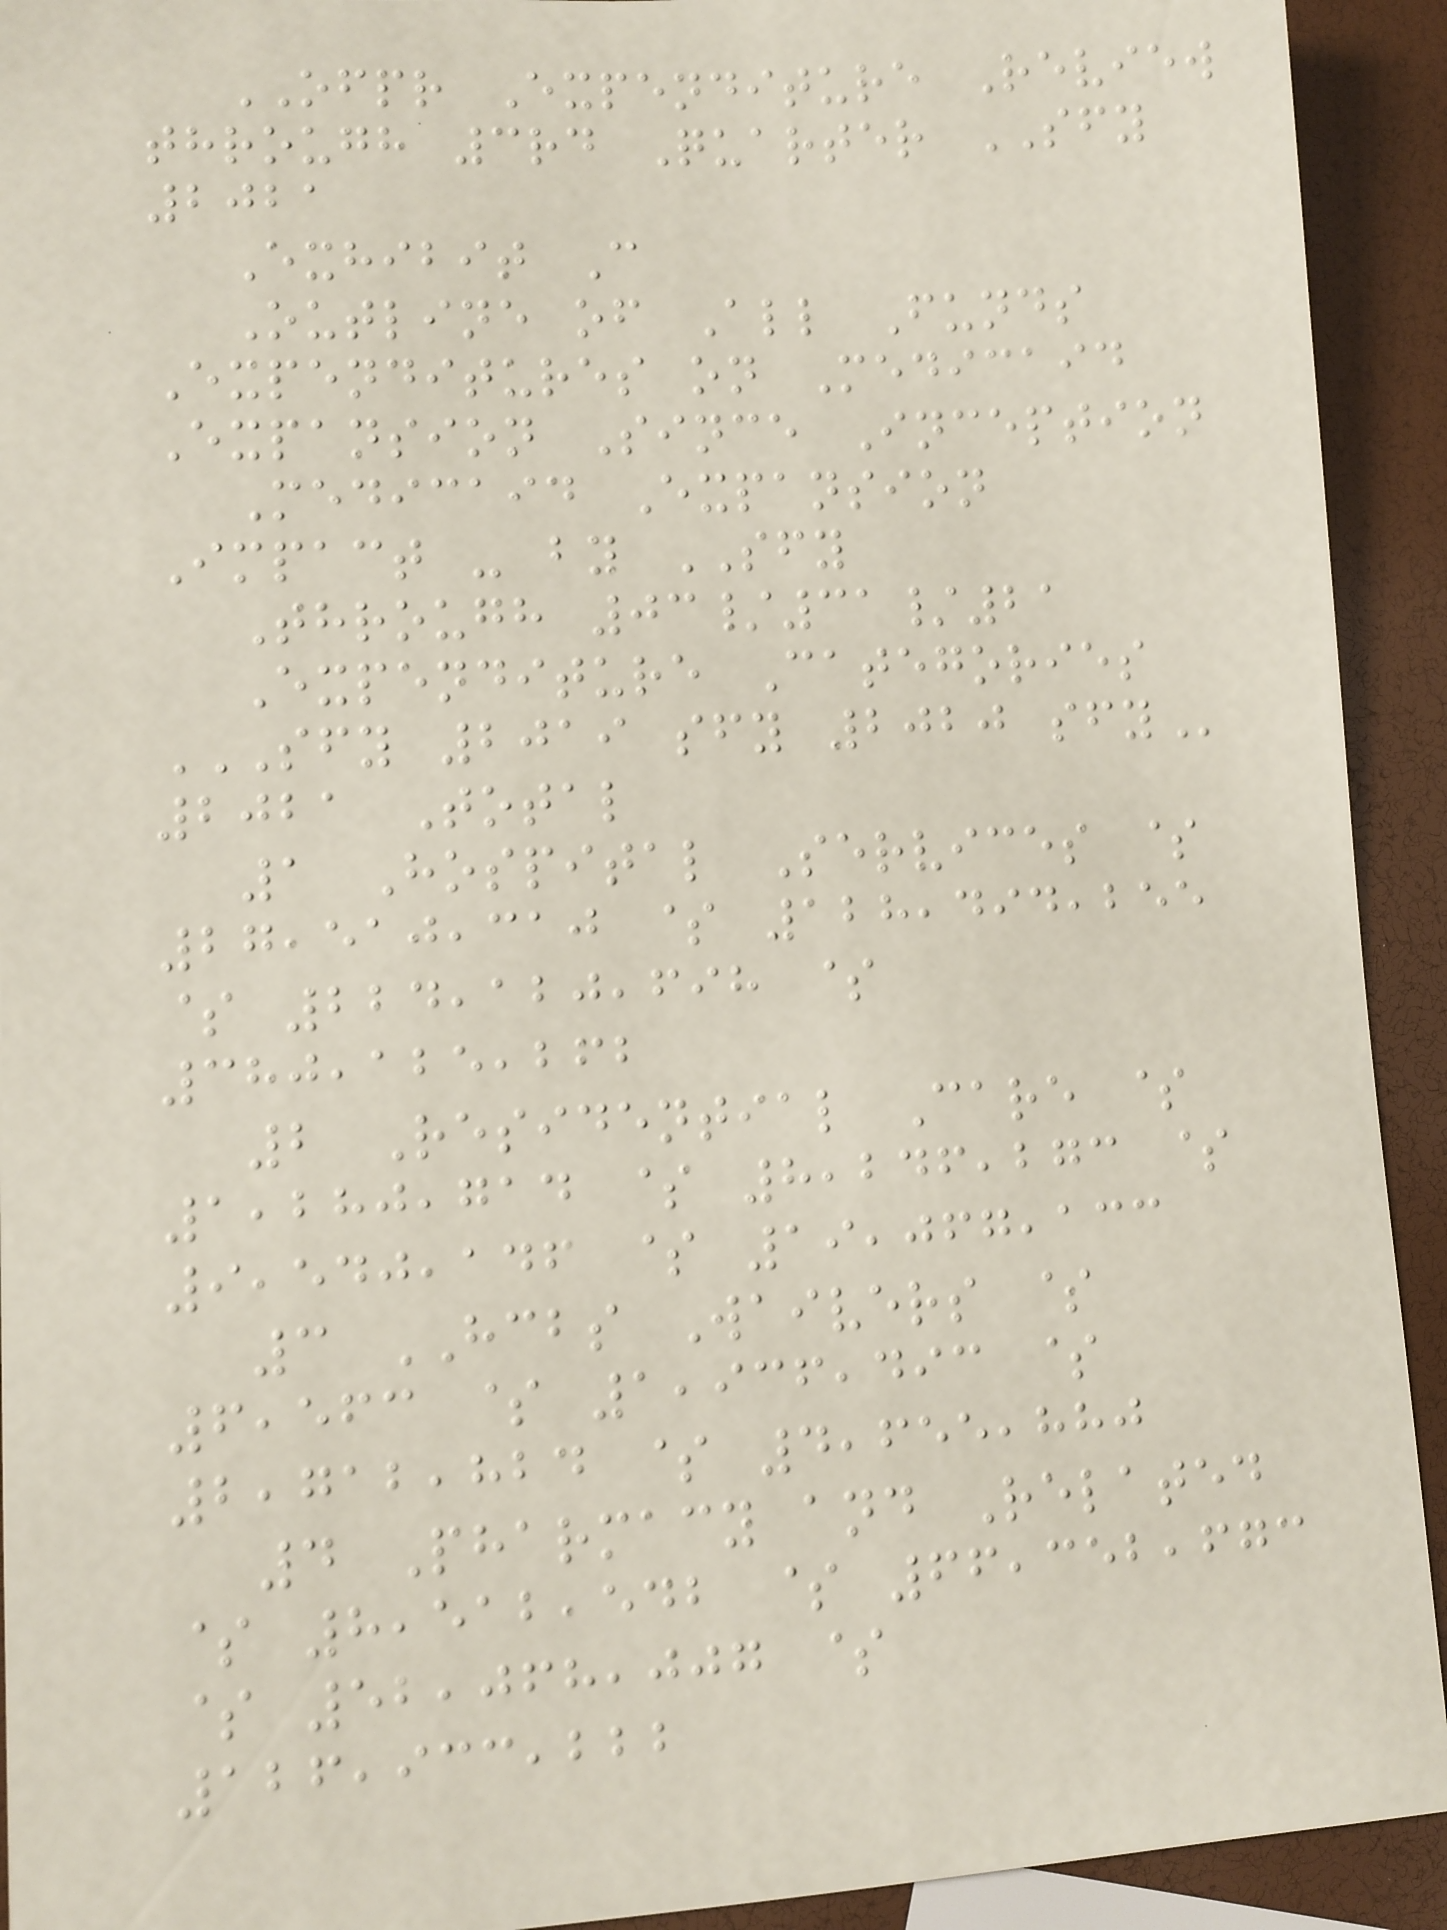OFPR Expenditure Review
through 3rd Quarter SFY
2021
Exhibit C
Outline of All Funds
Expenditures on Medicaid
Expansion Since Inception
Medicaid Expansion
Impact - by SFY
Through 03/31/21
Expenditure Categories
SFY 2019 SFY 2020 SFY
2021 Total
1 Hospital Services $
27,510,310 $ 128,494,255
$ 224,120,698 $
380,125,262
2 Residential Care $
1,280,714 $ 8,246,273 $
9,540,146 $ 19,067,133
3 HCBS Waivers $
6,563 $ 1,936,493 $
2,712,824 $ 4,655,880
4 Pharmacy and Related
$ 8,512,542 $ 66,352,673
$ 52,068,007 $
126,933,222
